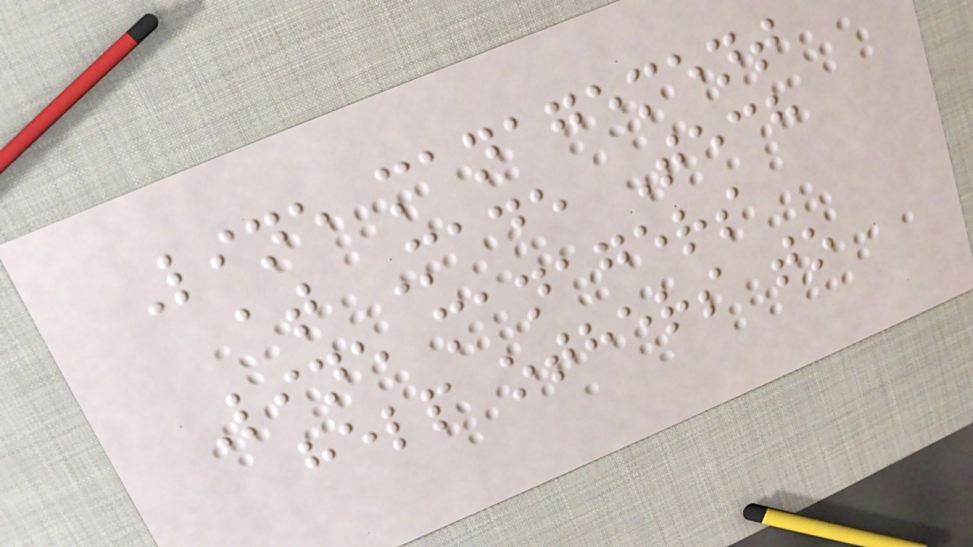Line management
at Made Tech
Line managers
help others to
